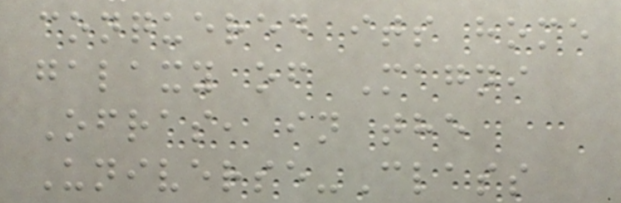conquered its home
galaxy of Magni
Ofras, in the
Universe-Class
